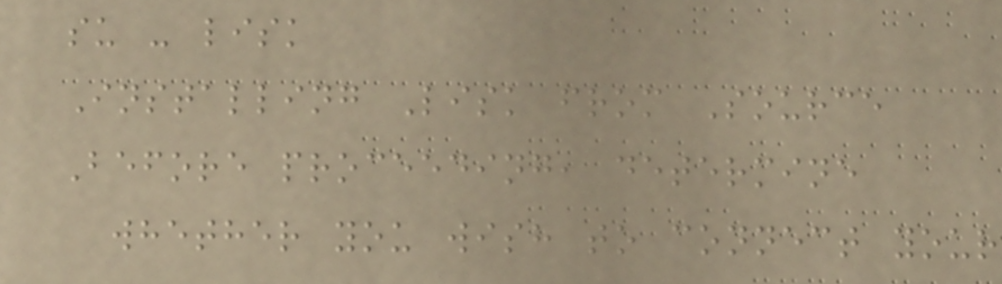su - lisk
Installing Lisk from Source
Before proceeding, determine
whether you wish to connect your
